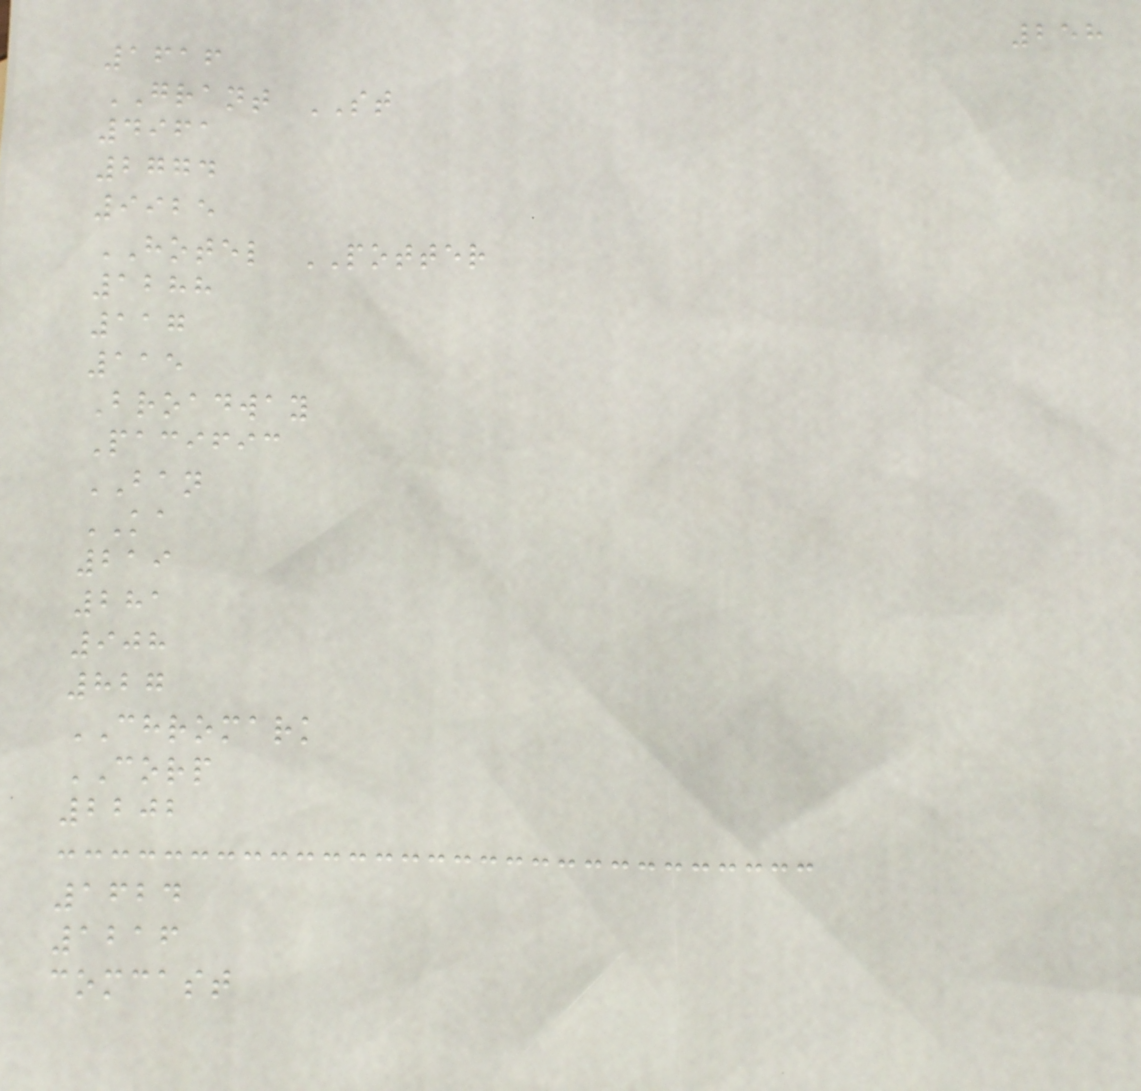258
1616
GRANT ST
4961
2774
9925
HOTEL POTTER
1288
117
115
Broadway
Pacific
BAN
KA
219
281
908
827
CHROMARK
CORP
2202
1624
1216
comcast
